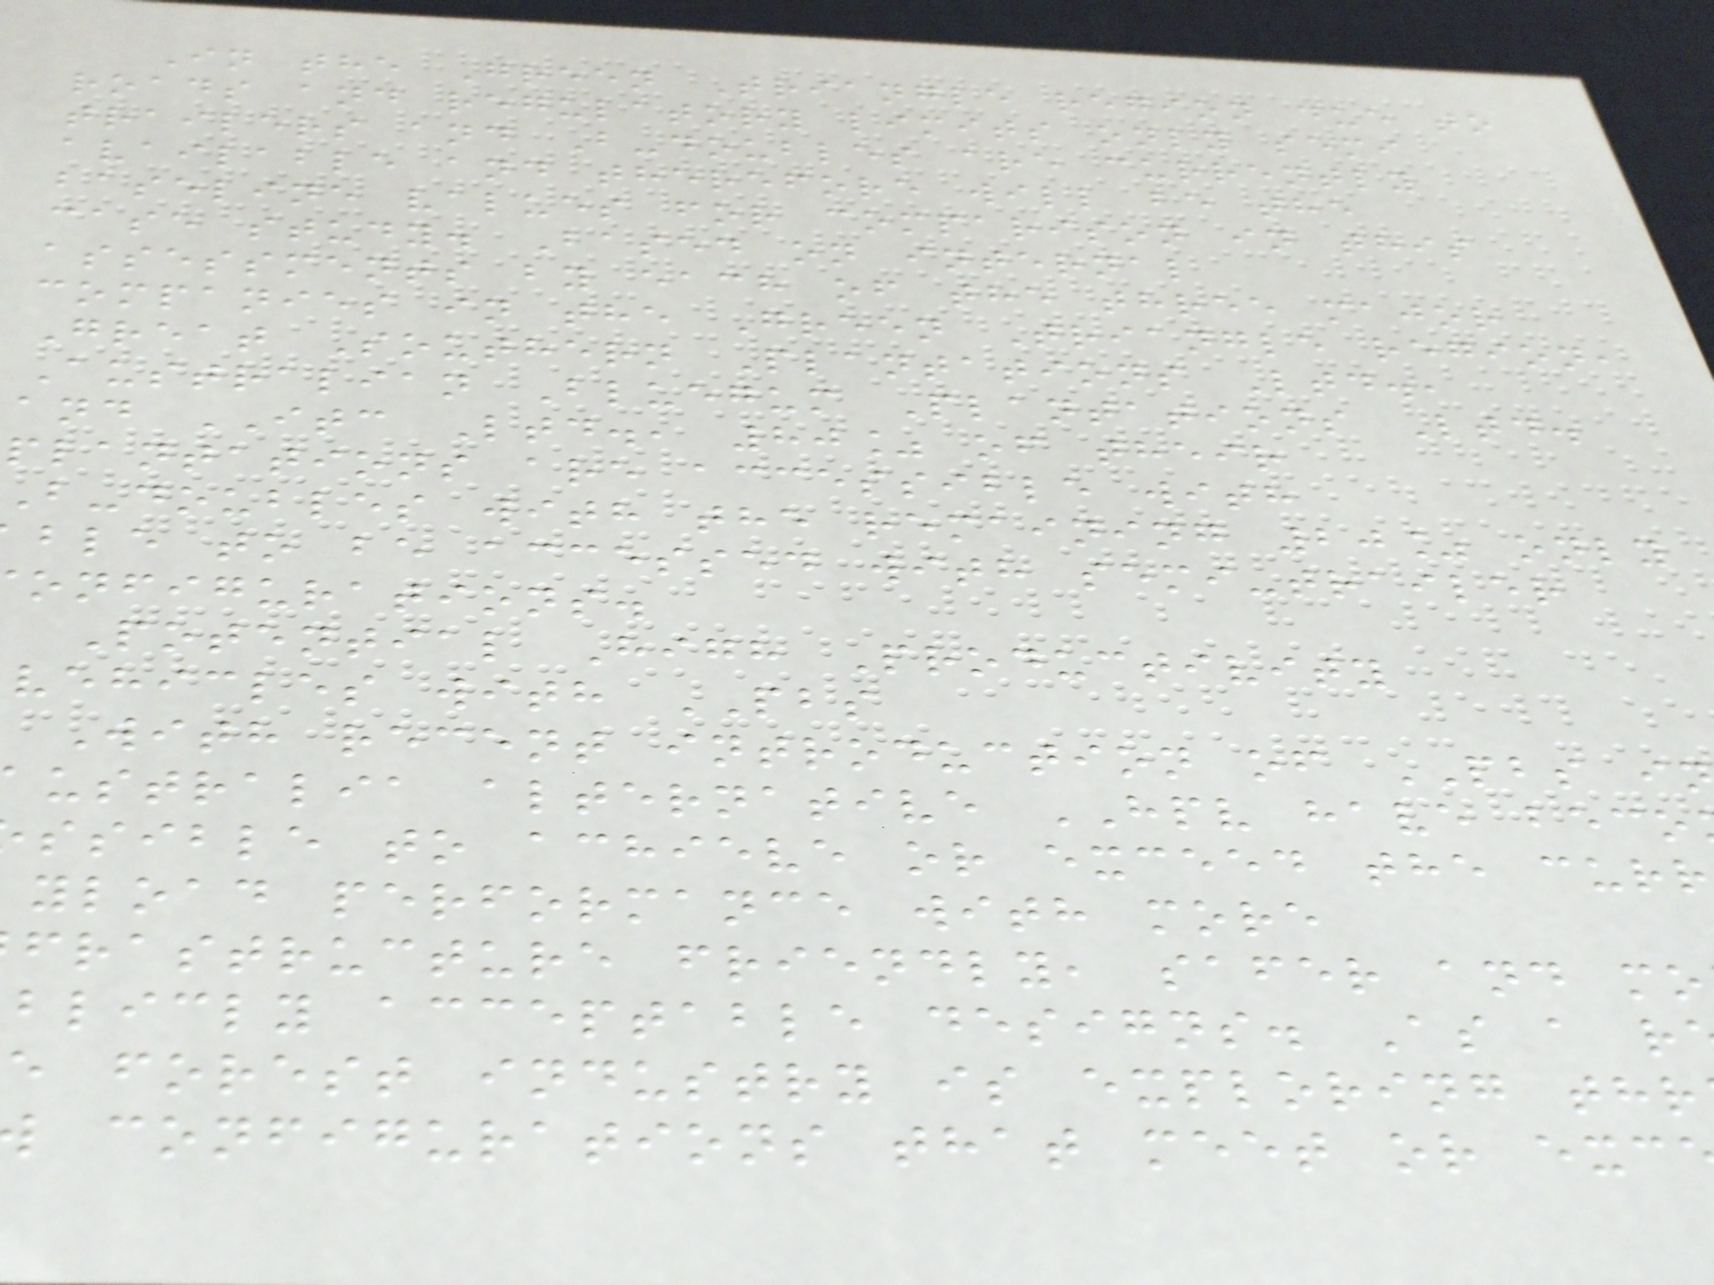In the Green Triangle region due to
roads and regulatory limits only semi
trailers and B-doubles are currently
available and therefore will be the
baseline values for comparison in this
case study. Based on internal
assessments by each of the three major
companies in the Green Triangle region,
Great Southern Plantations Ltd.,
Australian Bluegum Plantations Ltd.
and ITC Ltd., 80% of their
plantations are accessible with
b-doubles with the remaining 20% only
ble to be accessed with semi-trailer
onfigurations.
Potential High Productivity
vehicles with PBS
With recent introduction of PBS i
ustralia alternative HPV have beco
ssible to achieve or exceed the curr
yload performance with more
frastructure friendly, safer and mo
blicly acceptable designs. As a r
e forest industry is exploring thr
configurations that meet or exc
